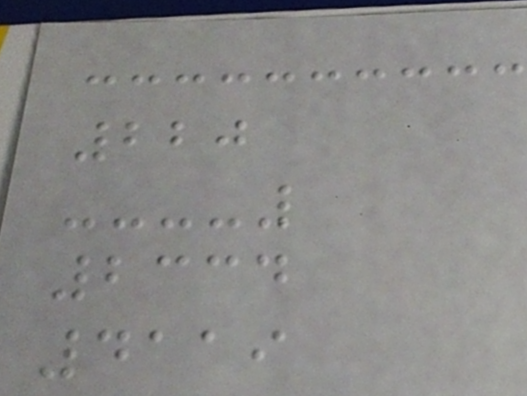220
2334
4119
